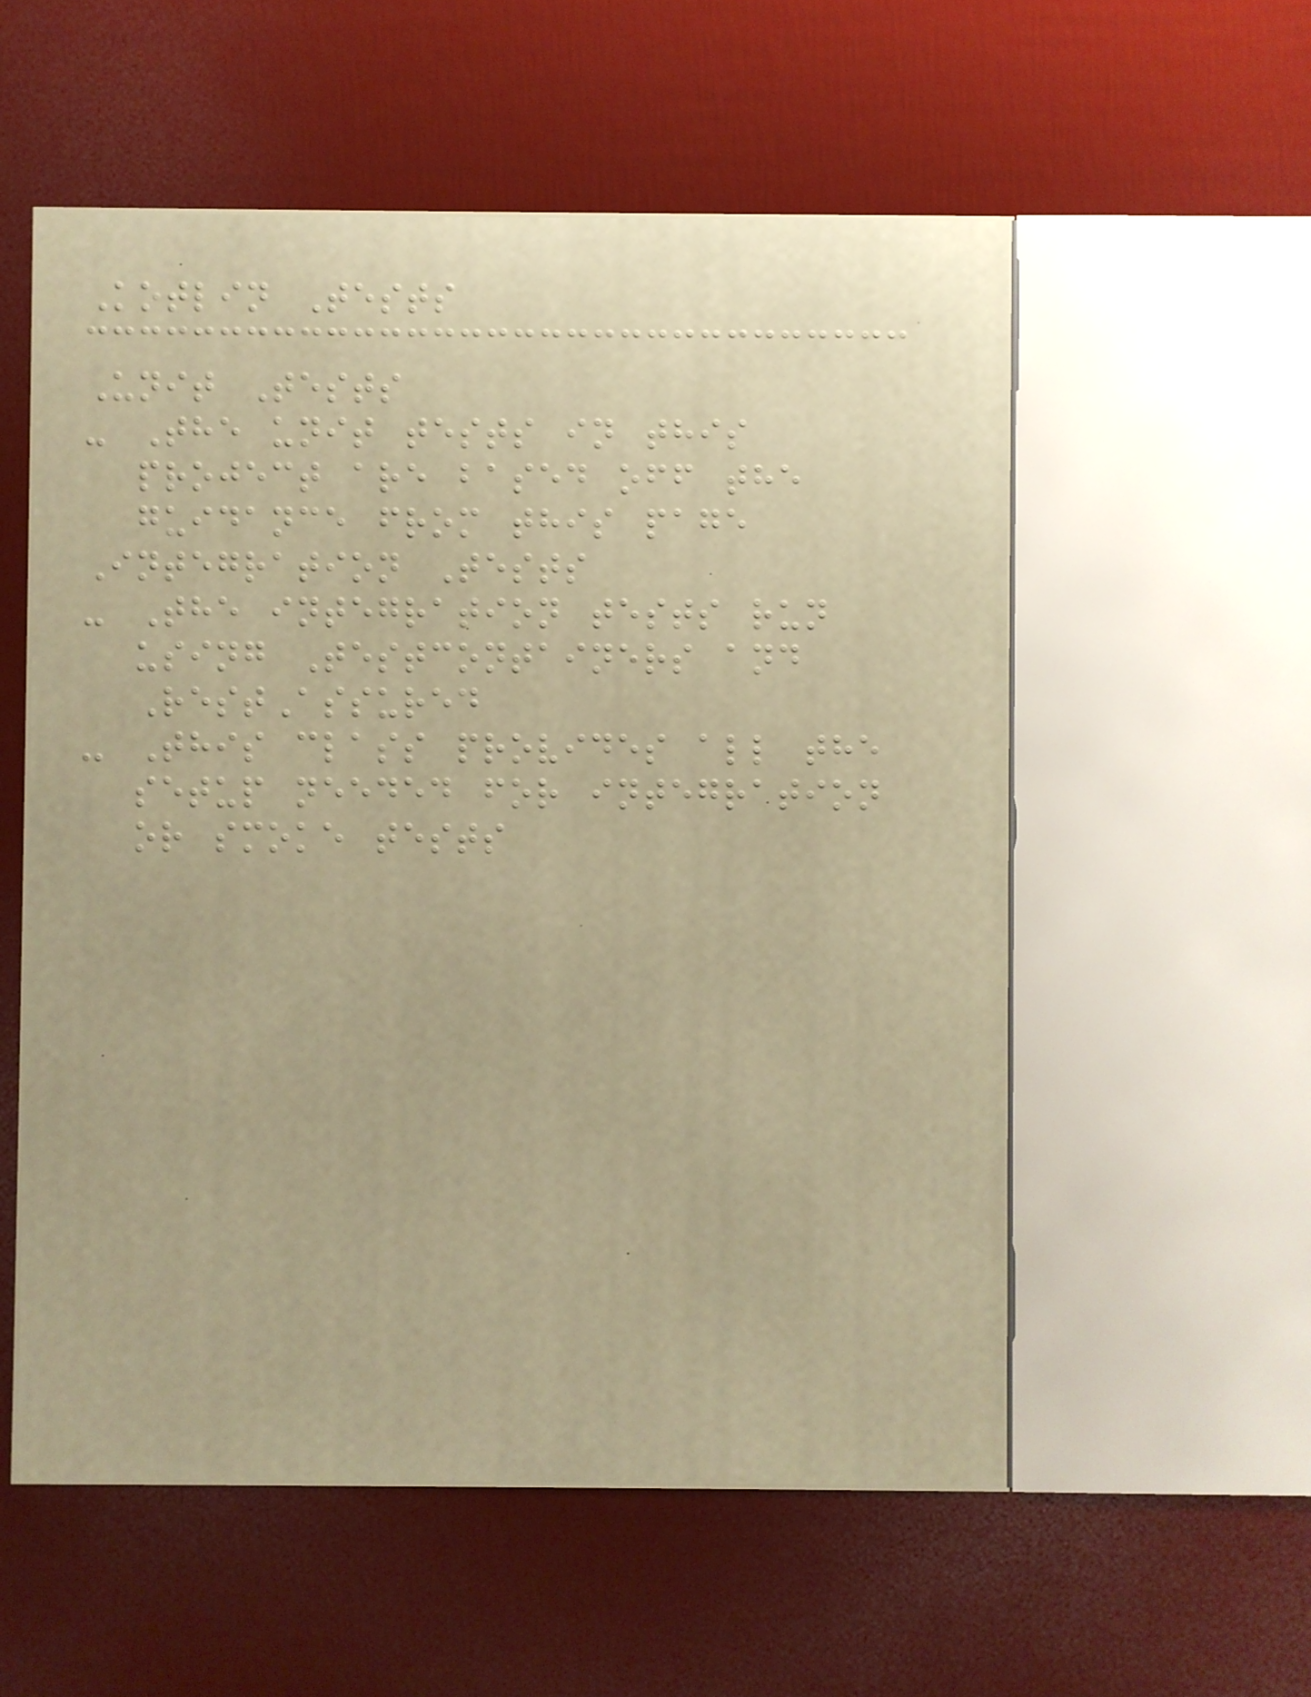Kotlin Tests
Unit Tests
- The unit tests in this
project are based off the
guidance from this page
Integration Tests
- The integration tests run
using Testcontainers and
RestAssured
- This class provides all the
setup needed for integration
or smoke tests
